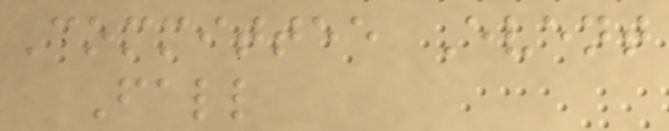Committee Event
Fall
